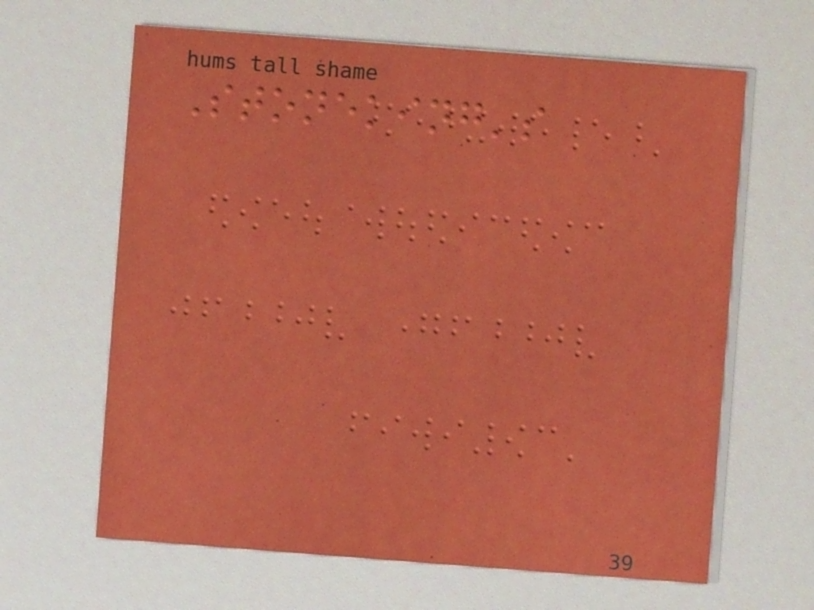Stoneking's
